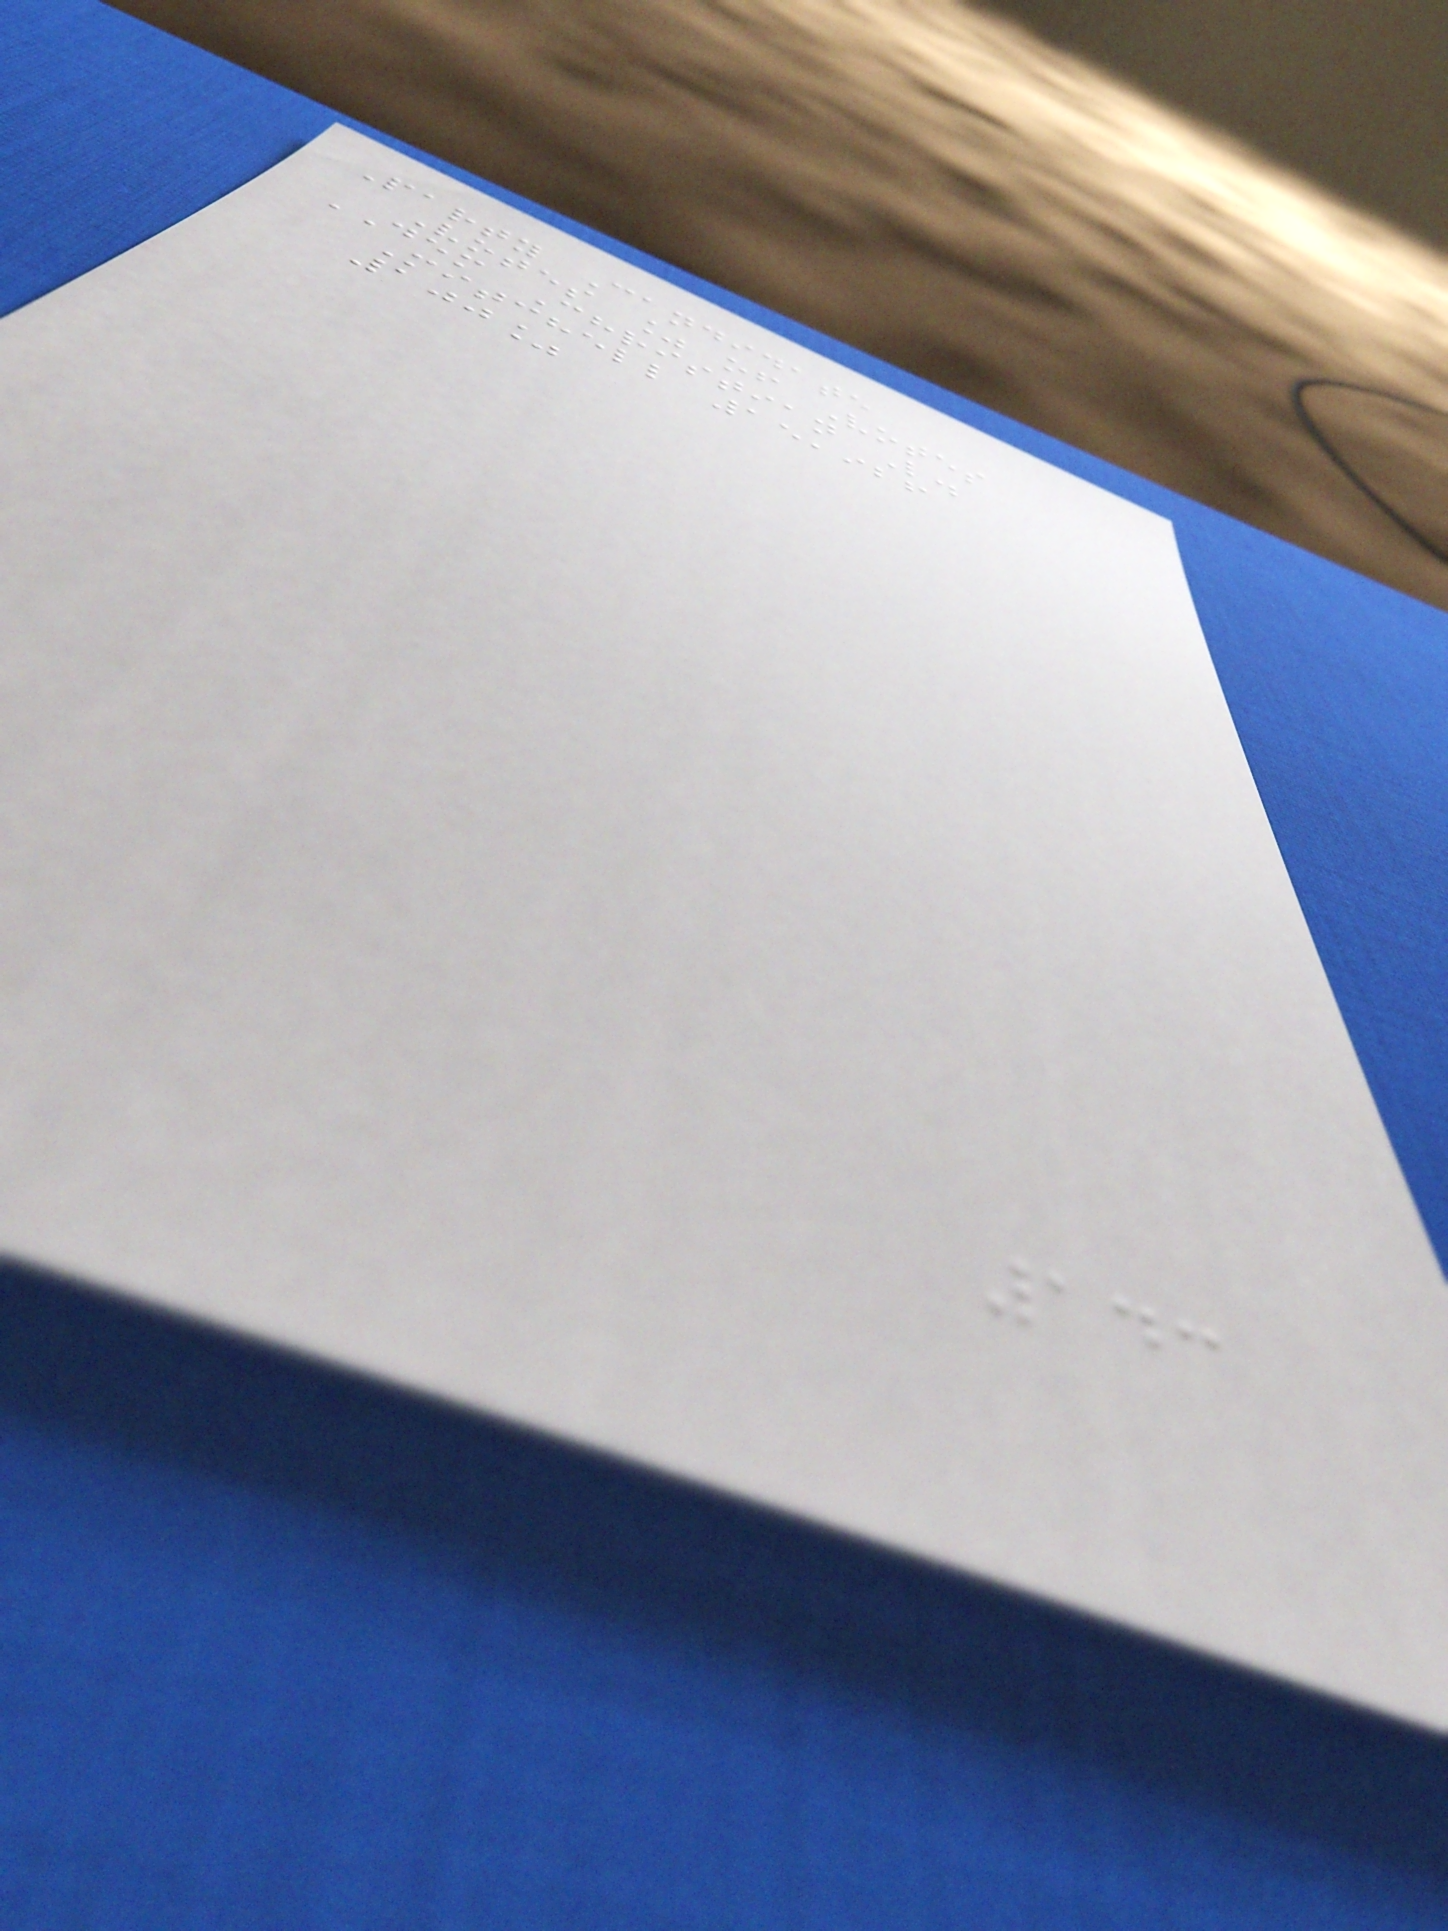Party Candidate
Votes % of Votes
DEM Christian L.
Mitchell 15,926
100%
143
